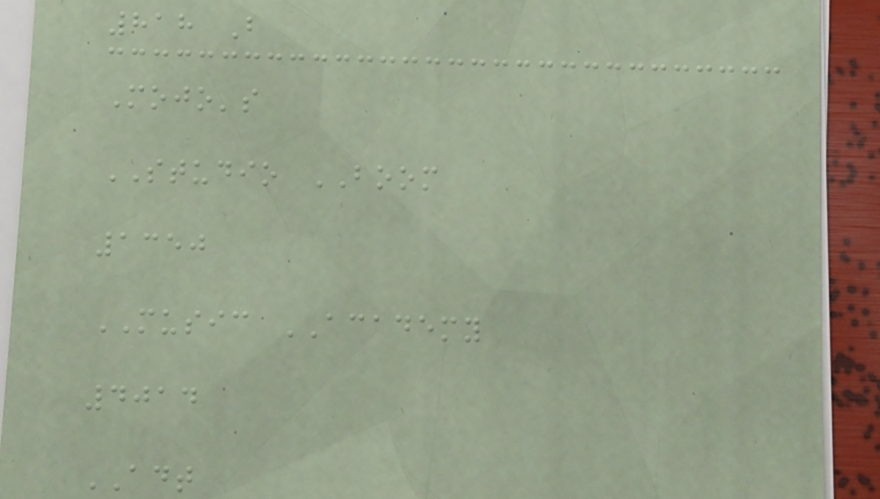818 B
Mojo's
STUDIO BOOM
1350
MUSIC ACADEMY
4014
ADT
